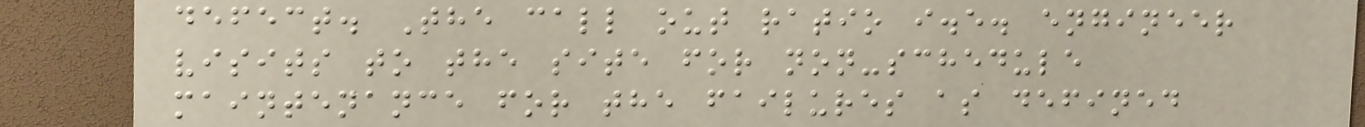defect. The call out ratio i.e. engineer
visits to the site for non-schedule
maintenance for the failures as defined
